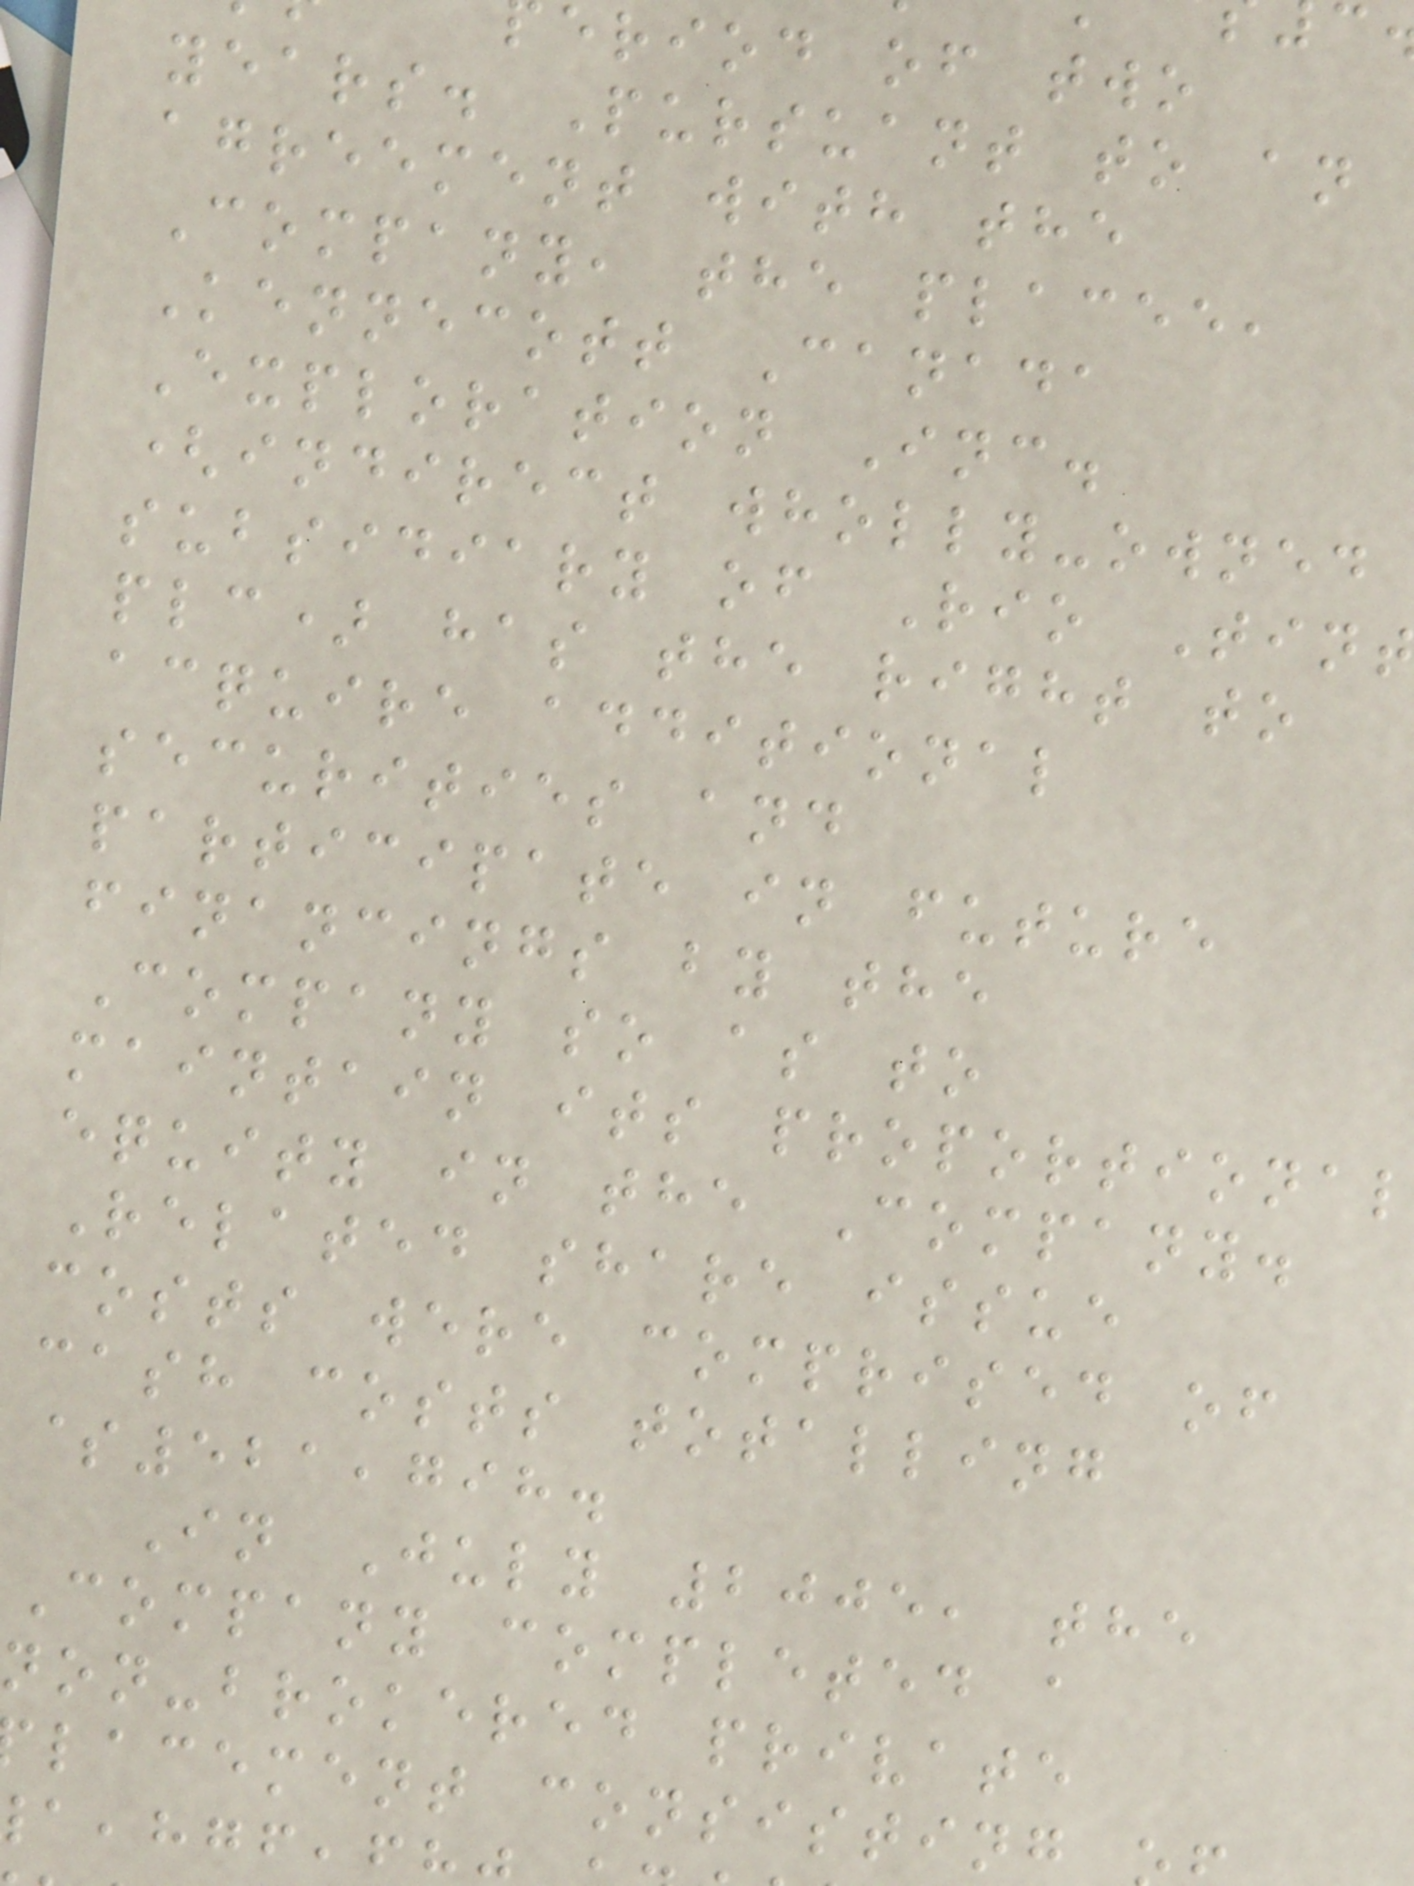eriod of two
years. Pursuant to an
agreement with the
Company, the placee,
Kennecott Canada
Exploration Inc.
(indirect wholly-owned
subsidiary of Rio Tint
plc) has the right to
acquire additional
securities and
participate in future
financings by the
Company so as to
maintain its proportional
equity in the Company.
Related share issue
costs were comprised of
cash costs totalling
$521,798.
In July 2005, the
Company completed a
non-brokered private
lacement consisting
